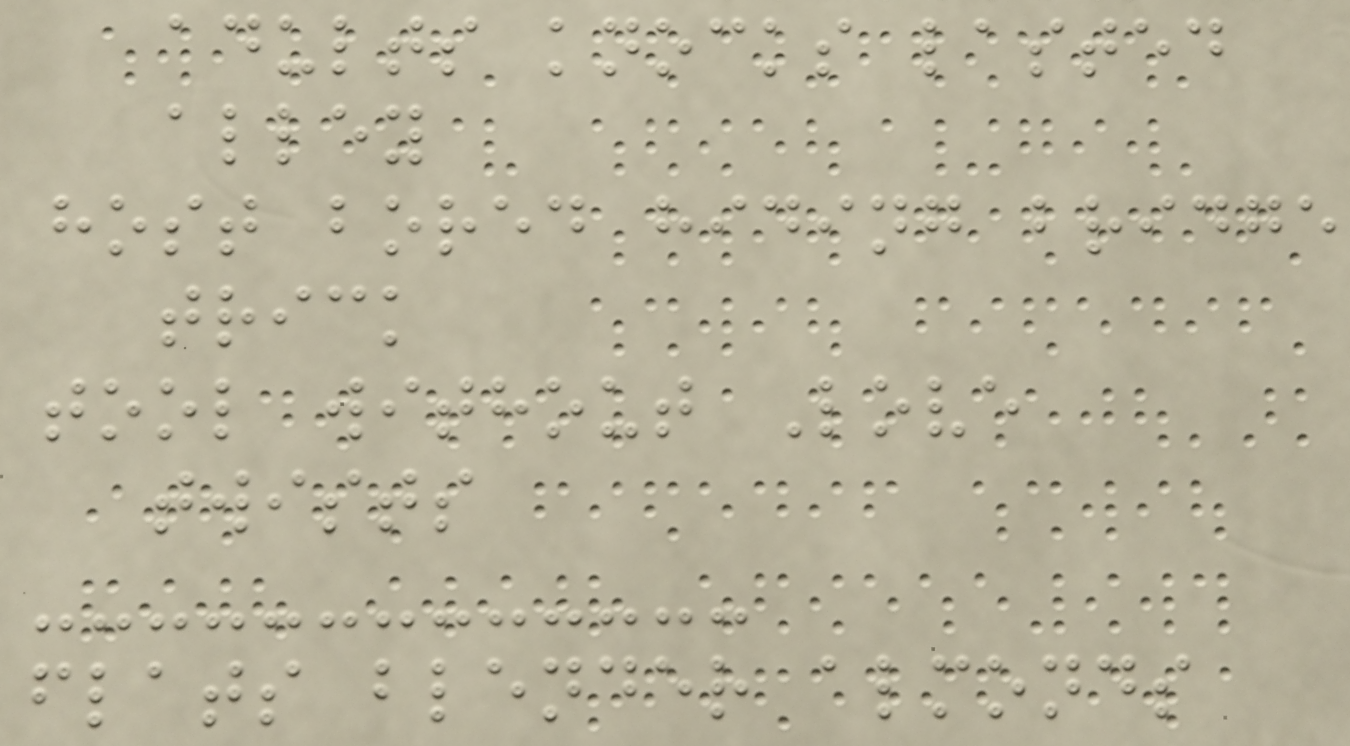adults knocks lasted
alley
host bored hiding bridge
trick
tool without Love
twists
flats blender almonds
